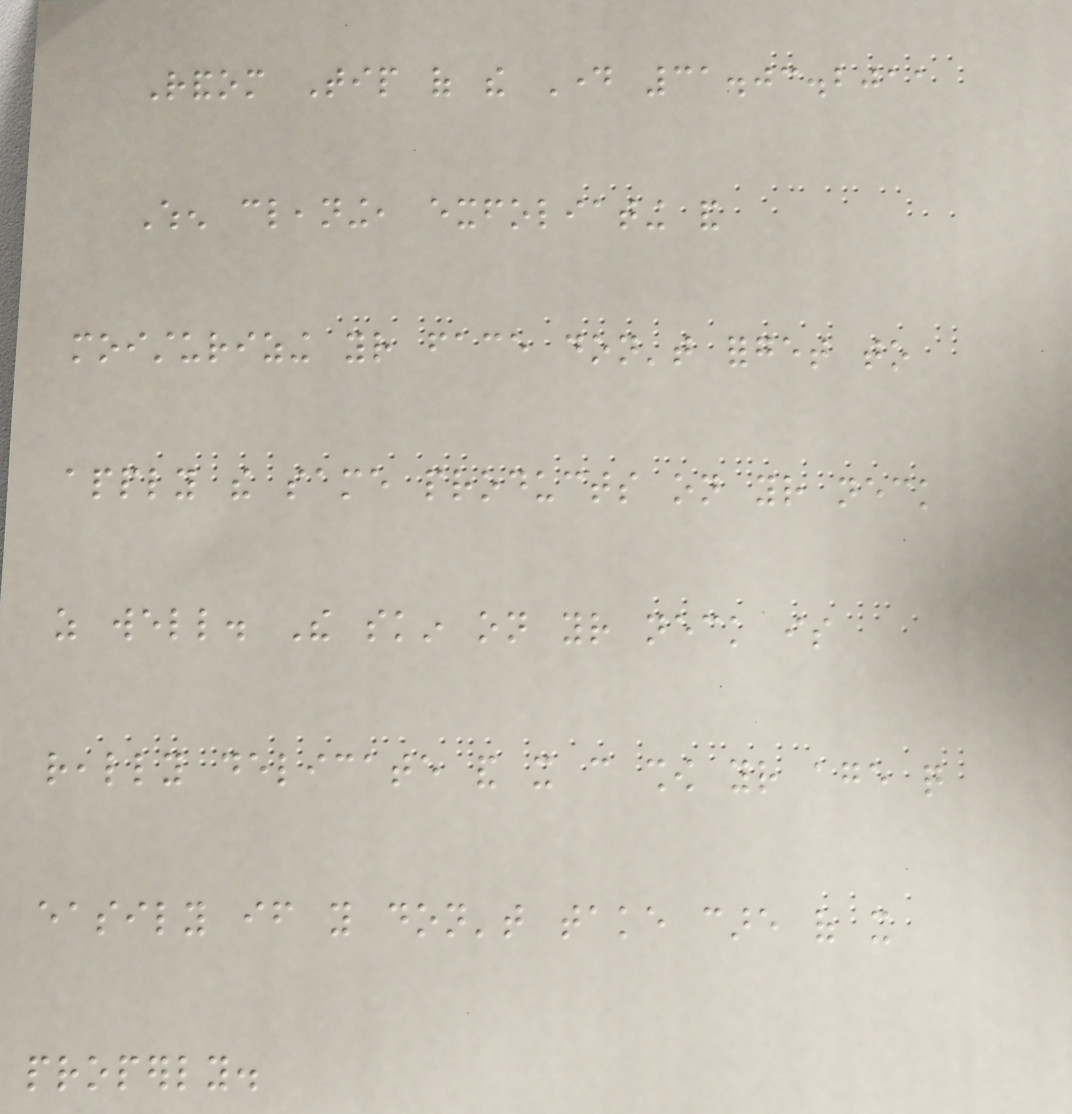Random Tip of the Day 31.03.2011
When cleaning, exfoliating and
moisturizing your face don't forget to
apply the same products on your neck
as well. The skin on your neck is
really delicate and it can show your age quite
easily if you don't take care of it
properly.
